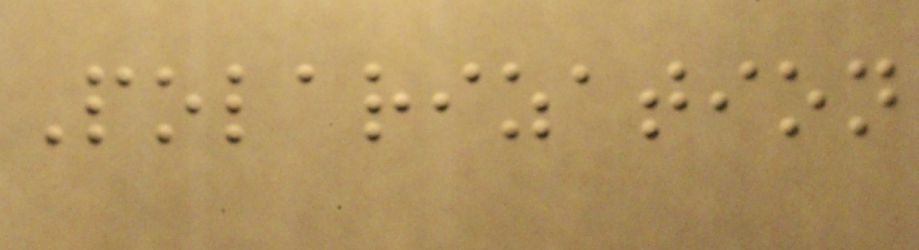Polarization
